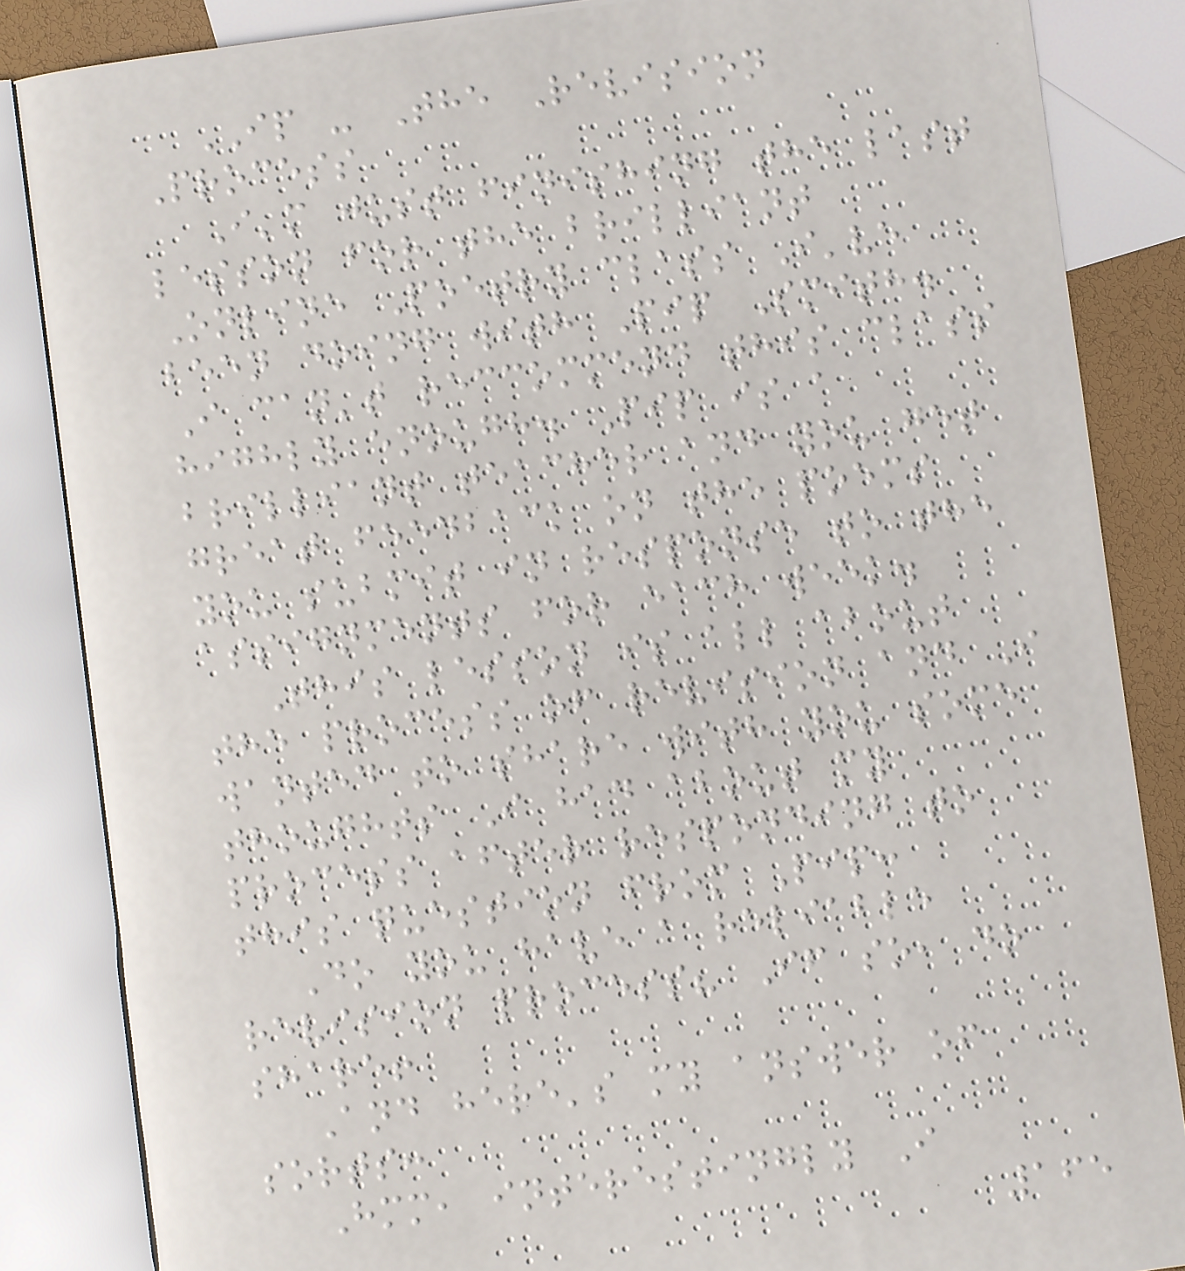IP - The Revision
Process
I'm just finishing the last
lesson for the brilliant
Online Poetry class I've
been doing with Pip Smith.
I can't reccommend this class
highly enough. Pip is a
brilliant teacher and you get
great feedback on the poems
you submit in response to the
assignments for each week.
This lesson is all about
the process of revision and I
wanted to share with you some
thoughts I had about my
process after responding to
this question from Pip:
Do you have a reliable
revision process? If so, do
share!
And here's my answer of
sorts:
Hmm, interestingly I
165
